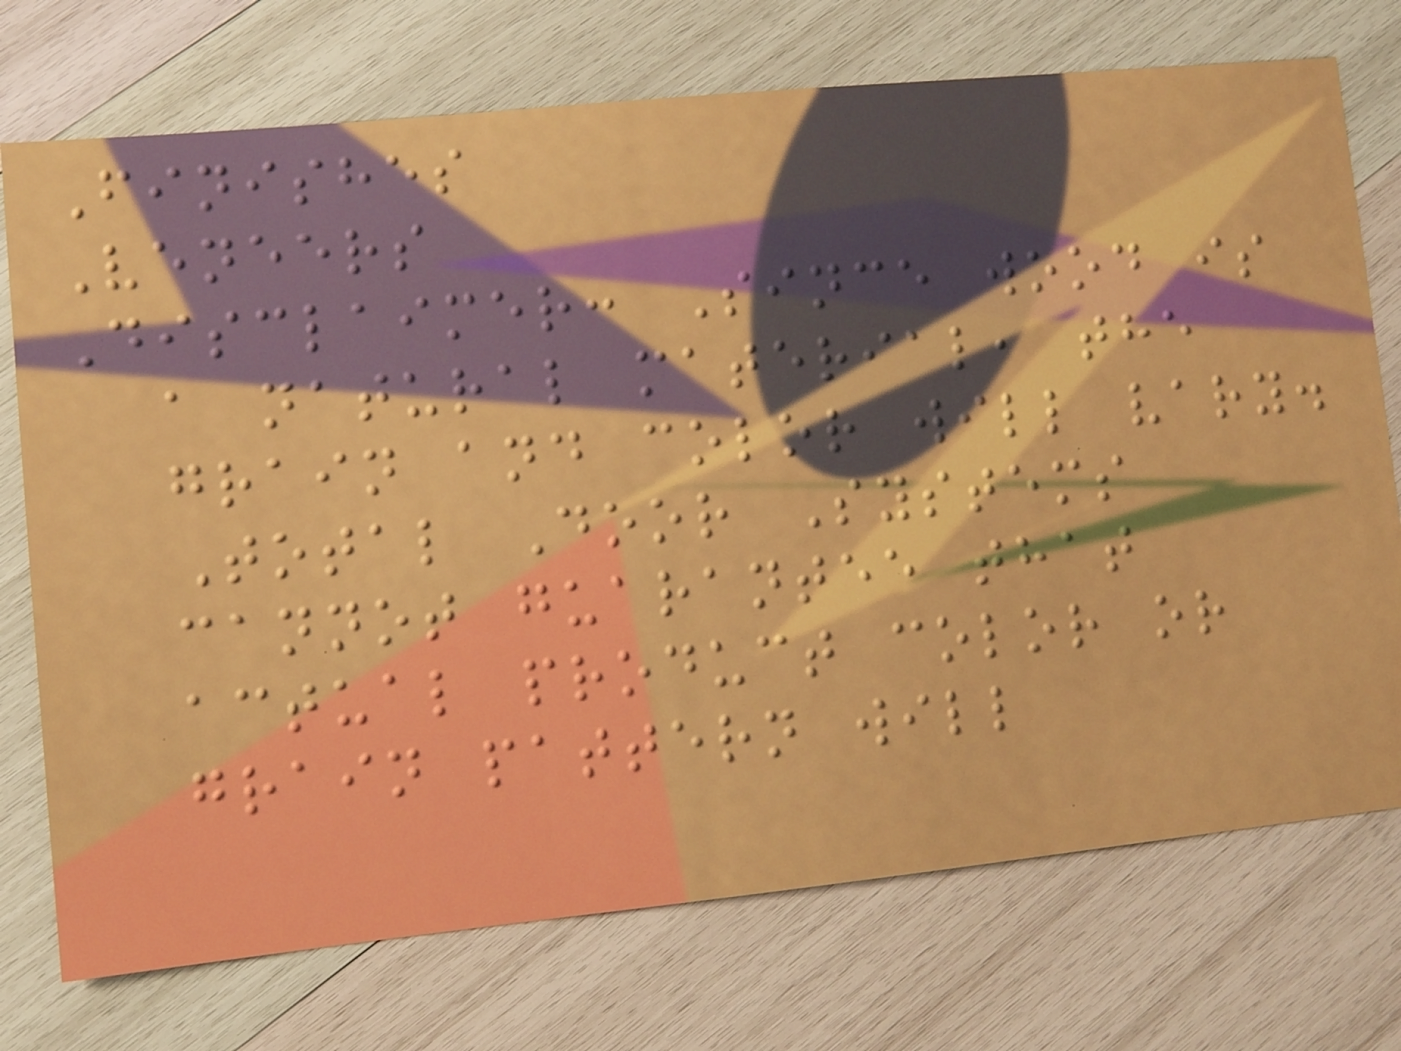Finishes
Veneers
Disclaimer: Since wood is
a natural material, the
grain and color will vary.
Total Door Systems
cannot guarantee that
actual product color or
grain pattern will
